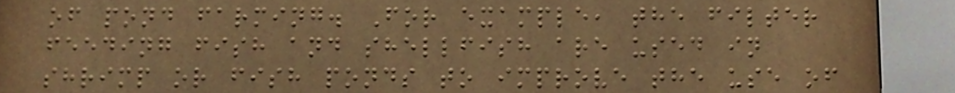of pond farming. For example, the filter
feeding fish and shellfish are used in
shrimp or fish ponds to improve the use of
